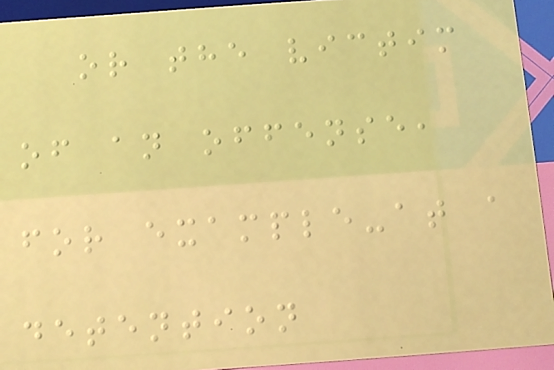or the victim
of an offense,
for example-at a
detention
